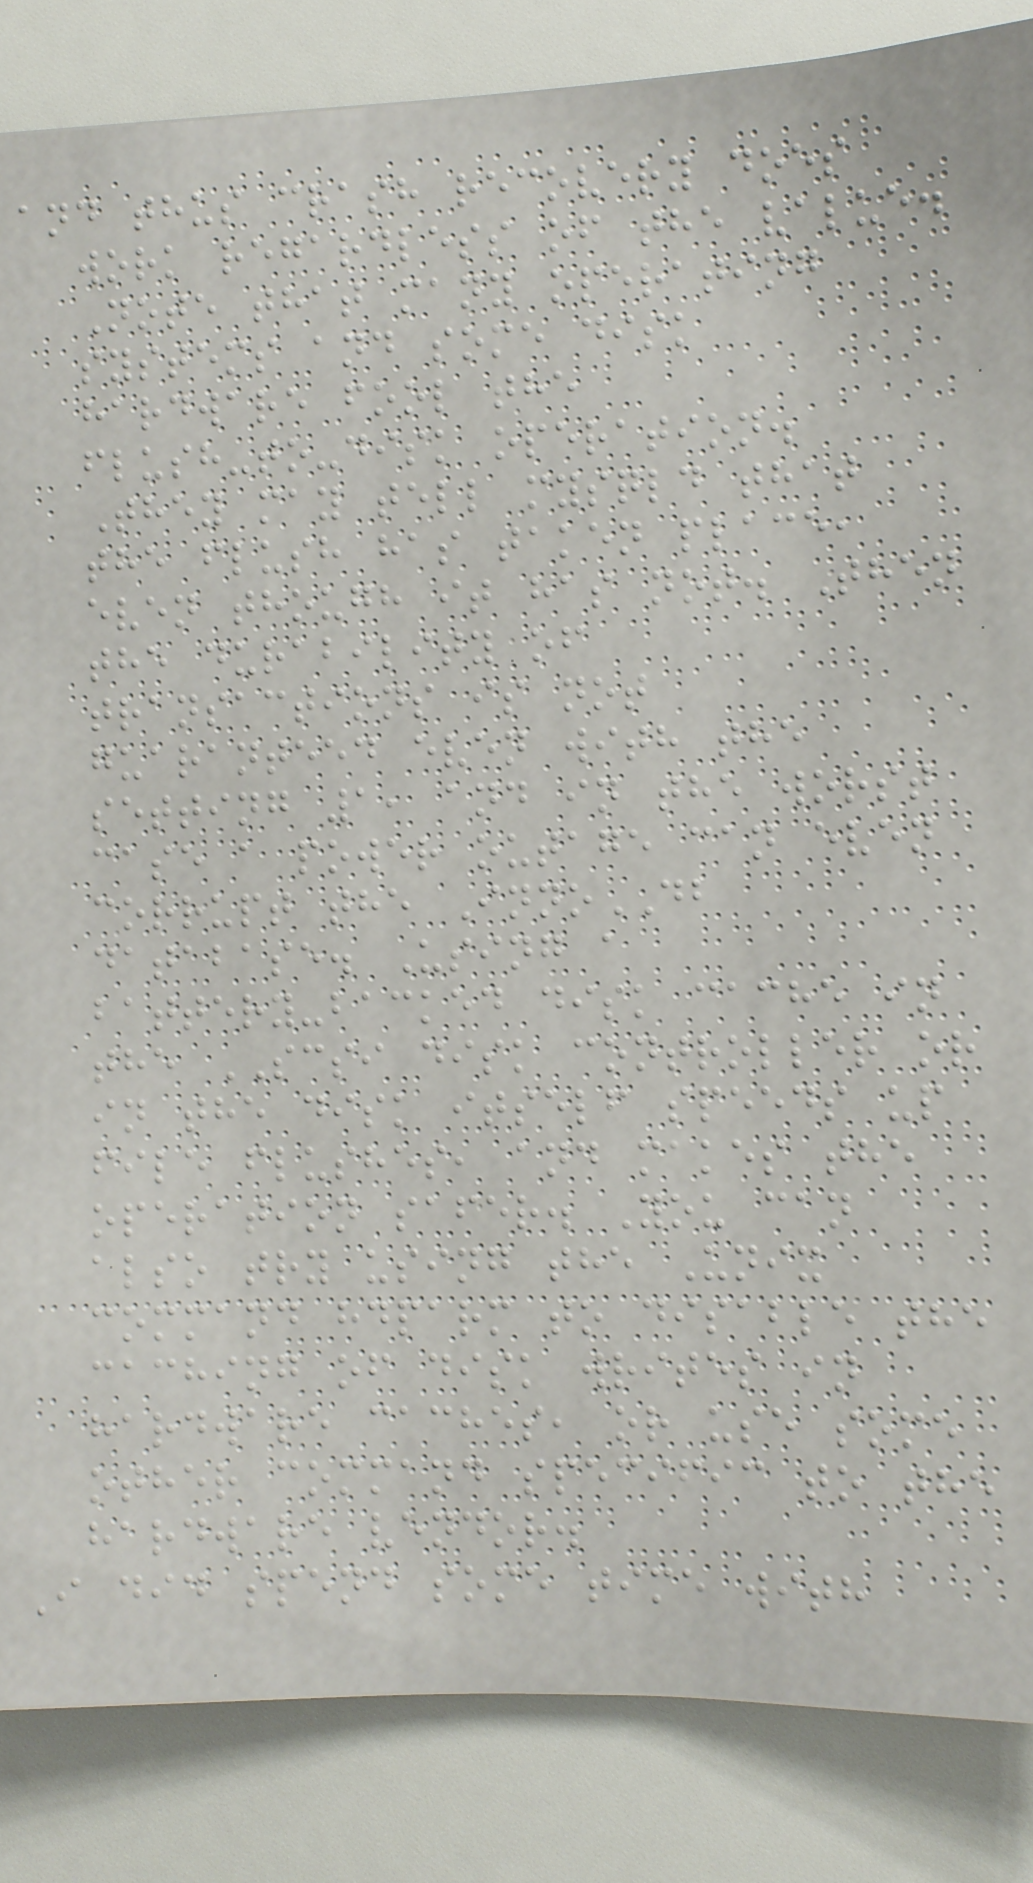and thus crash recovery does
work regardless of the value.
Note that many operating
systems and some disk
hardware fool the
flush-to-disk operation.
They may tell mysqld that
the flush has taken place,
even though it has not. Then
the durability of
transactions is not
guaranteed even with the
setting 1, and in the worst
case a power outage can even
corrupt the InnoDB
database. Using a
battery-backed disk cache in
the SCSI disk controller or
in the disk itself speeds up
file flushes, and makes the
operation safer. You can
also try using the Unix
command hdparm to disable the
caching of disk writes in
hardware caches, or use some
other command specific to the
hardware vendor.
I did spend some time with
